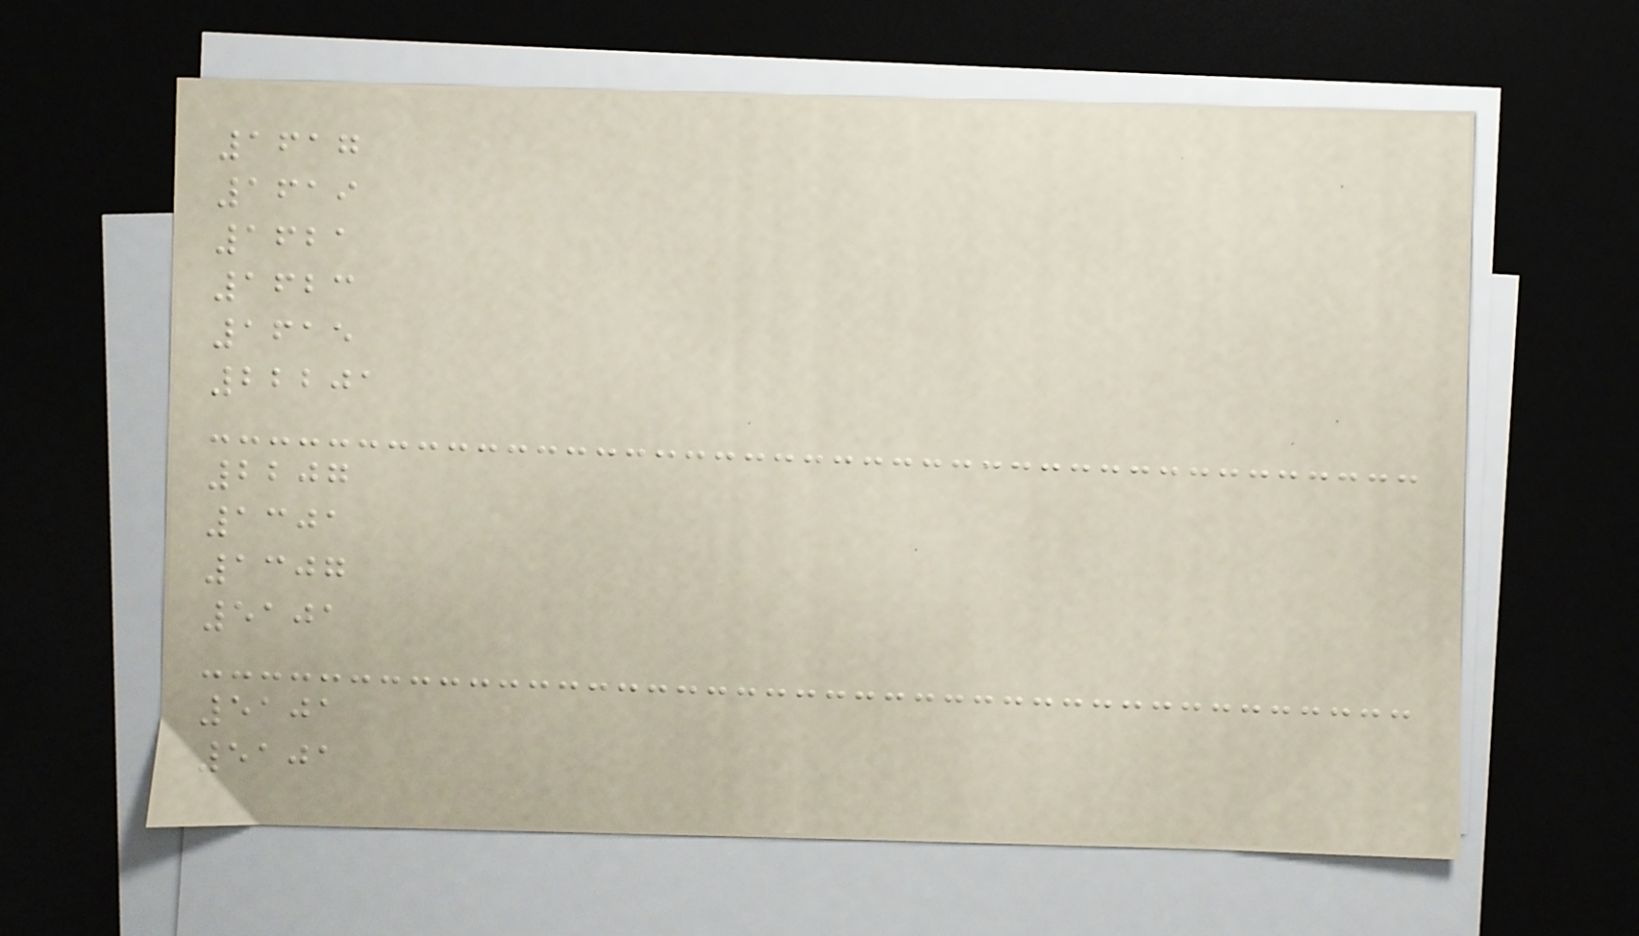1617
1619
1621
1623
1615
22201
2207
1301
1307
5101
5101
5101
